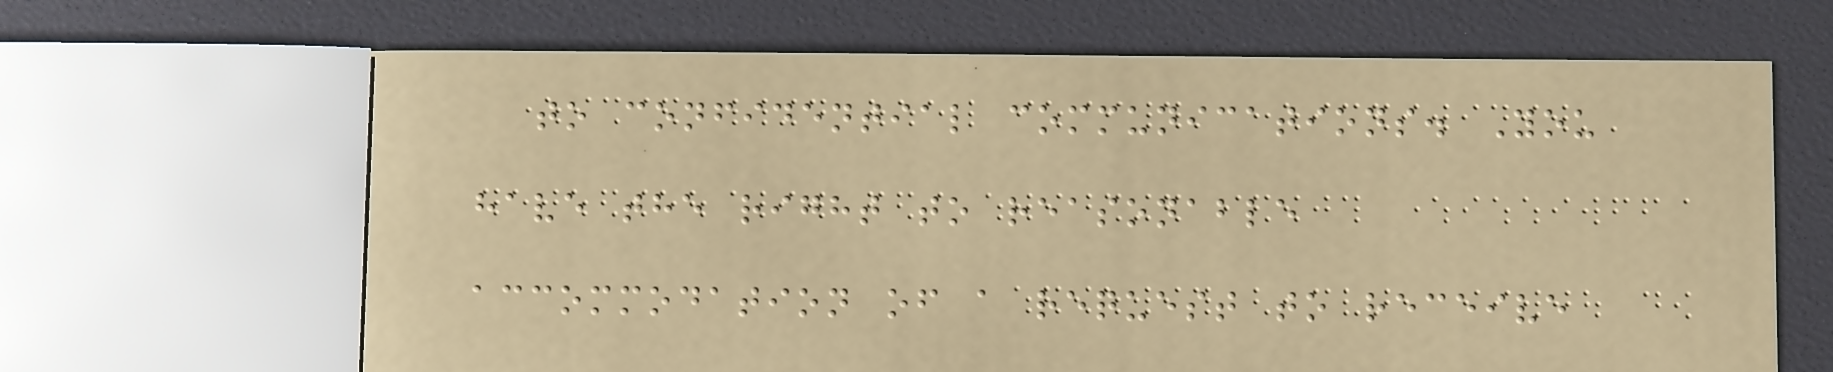to confidential communications. You
have the right to reasonable
accommodation of a request to receive
